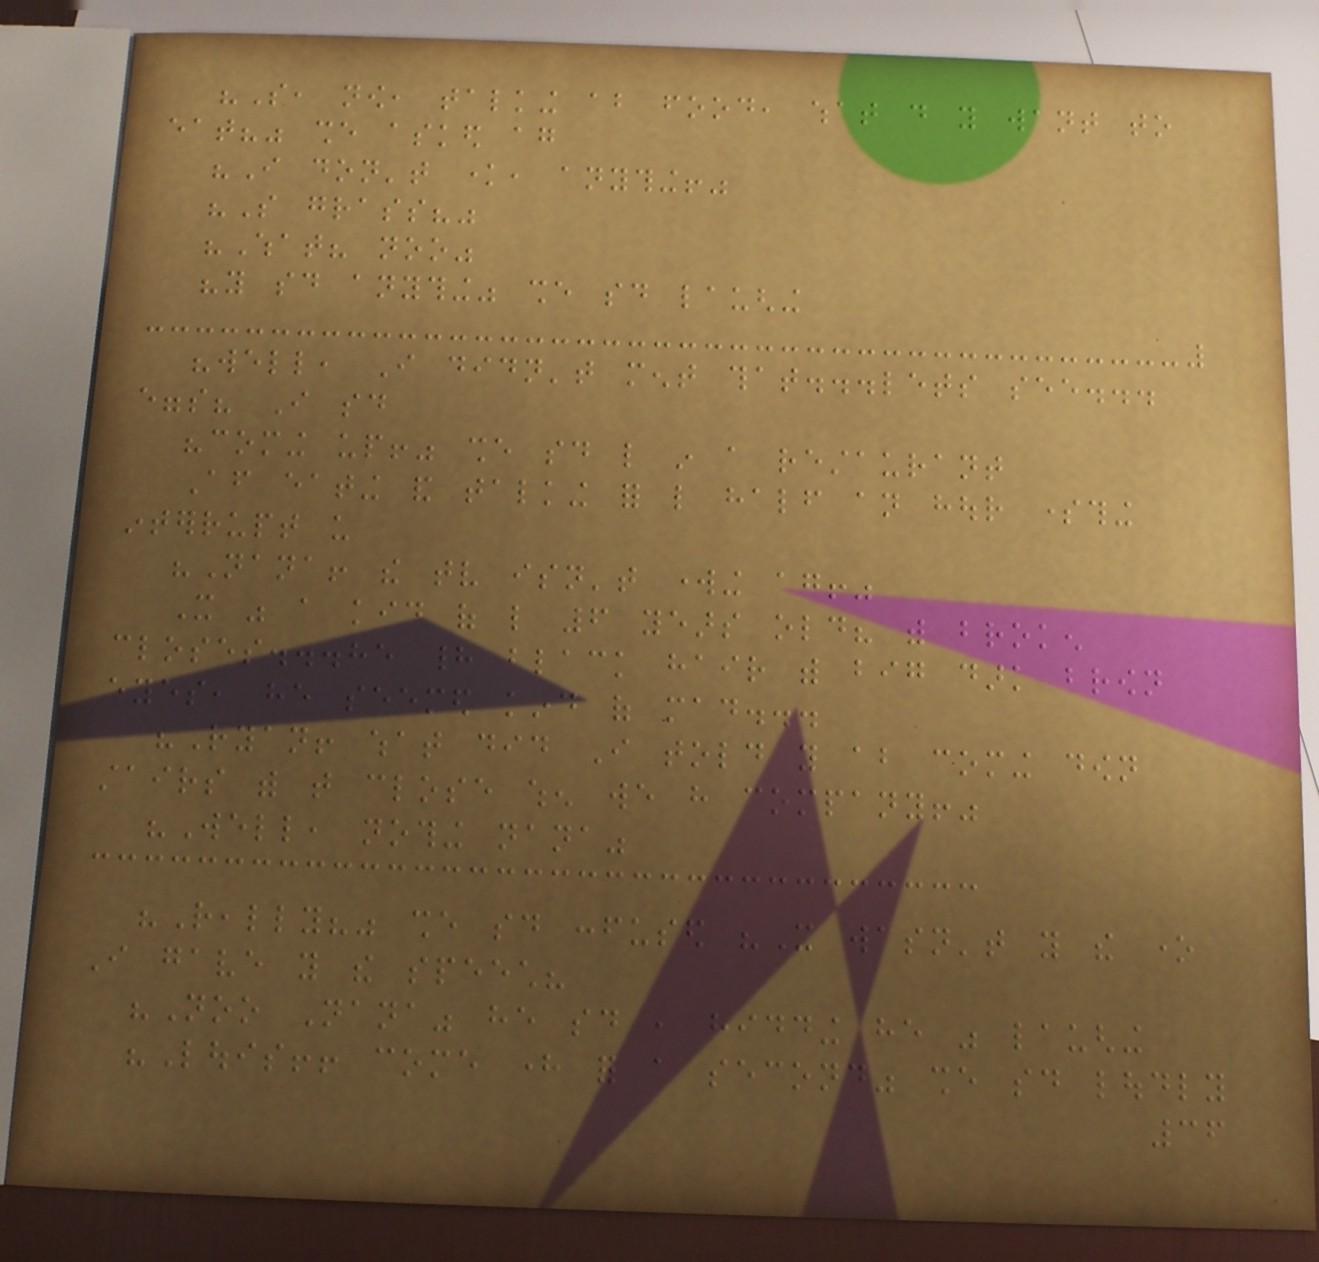"So, now, talking about food, what do you want to
eat?" she asked again
"I don't know, anything!"
"So grass?"
"What? noo"
"you said anything" she said laughing
"well, I didn't ment that...lets see...
eggs? I said
"coming up!" she said like in a restaurant
After eating and talking for like half an hour something
interrupt us
"Nana! the tv isn't working again!"
It was a kid of like 6 years old? with broken
closes...he had black hair with big dark brown
eyes, he seemed kind of mad...
"Ryan! what did I told you about coming down
stairs with that close when we have company!"
"Well, nothing nana"
"Really?" she said confused "It wasn't you the one
I gave you the speech?
"Noo Nana" he said , hidding he was laughing
"Louis!! come here for a second" she said loudly
36
